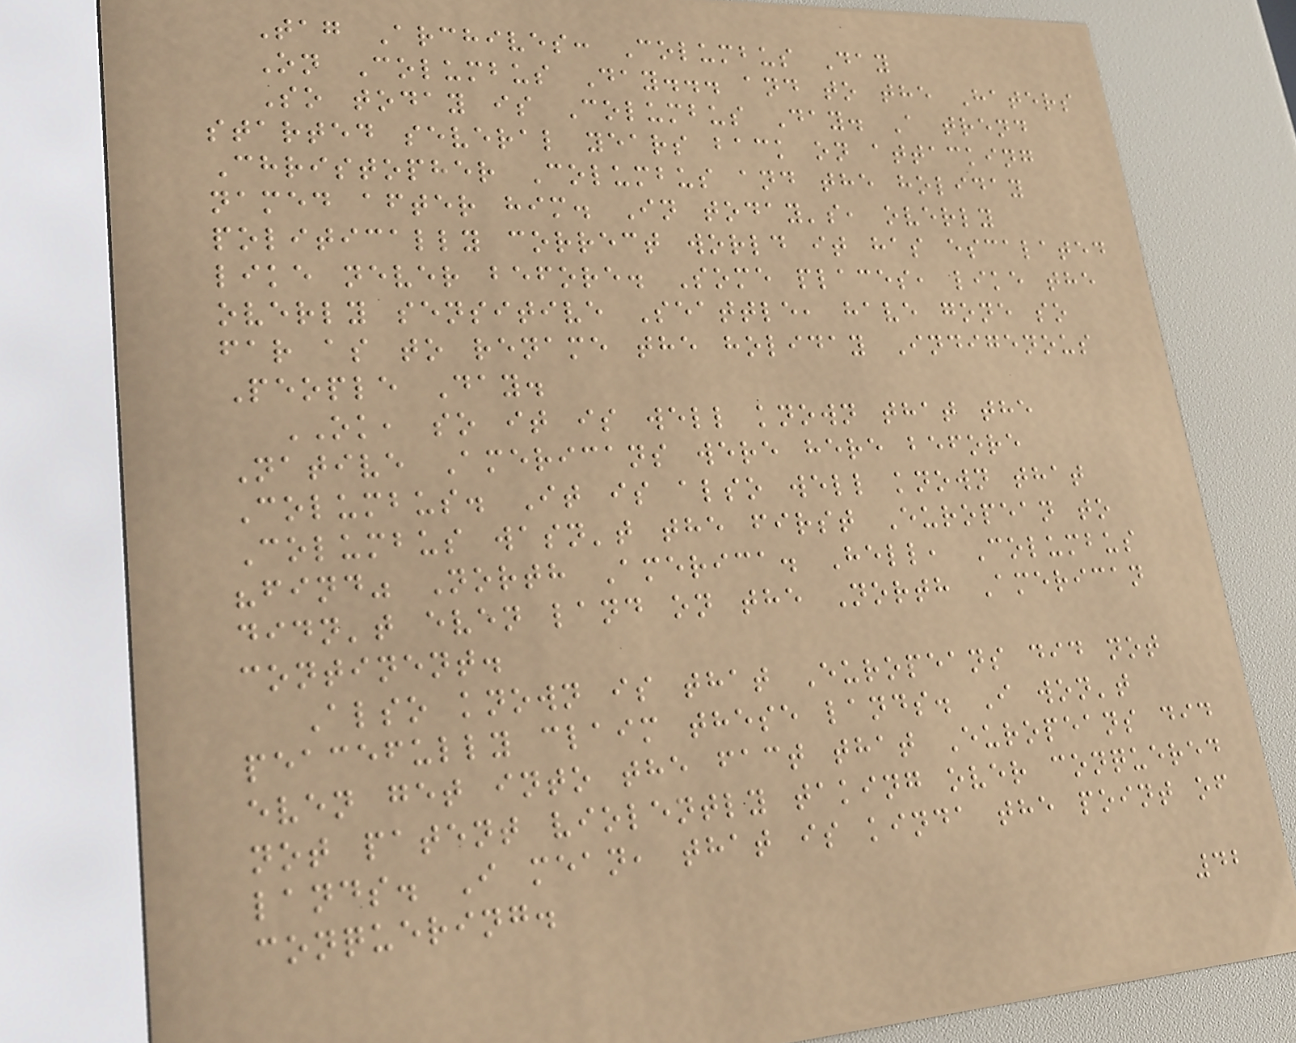Tag Archives: Columbus Day
On Columbus Day... and to the Haters
So today is Columbus Day. A trend
started several years back on attacking
Christopher Columbus and the holiday
named after him. In today's, overly
politically correct world it has escalated
like never before. Some places, like the
overly sensitive Seattle, have gone so
far as to rename the holiday Indigenous
People Day.
OK, so it is well known that the
Native Americans were here before
Columbus. It is also well known that
Columbus wasn't the first European to
"find" North America. Hell, Columbus
didn't even land on the North American
continent.
Also known is that Europeans did not
peacefully claim these lands. I won't
even get into the fact that Europeans did
not patent violently taking over conquered
lands. I mean, that is kinda the point of
conquering.
42
